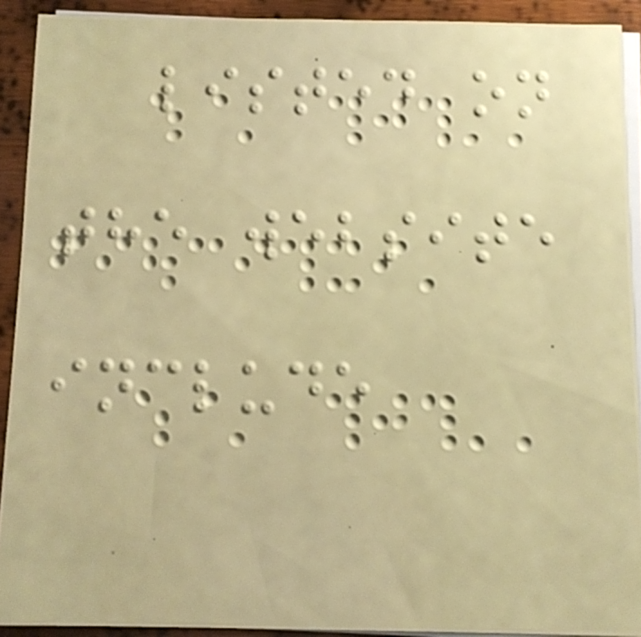listed on
the website
include
